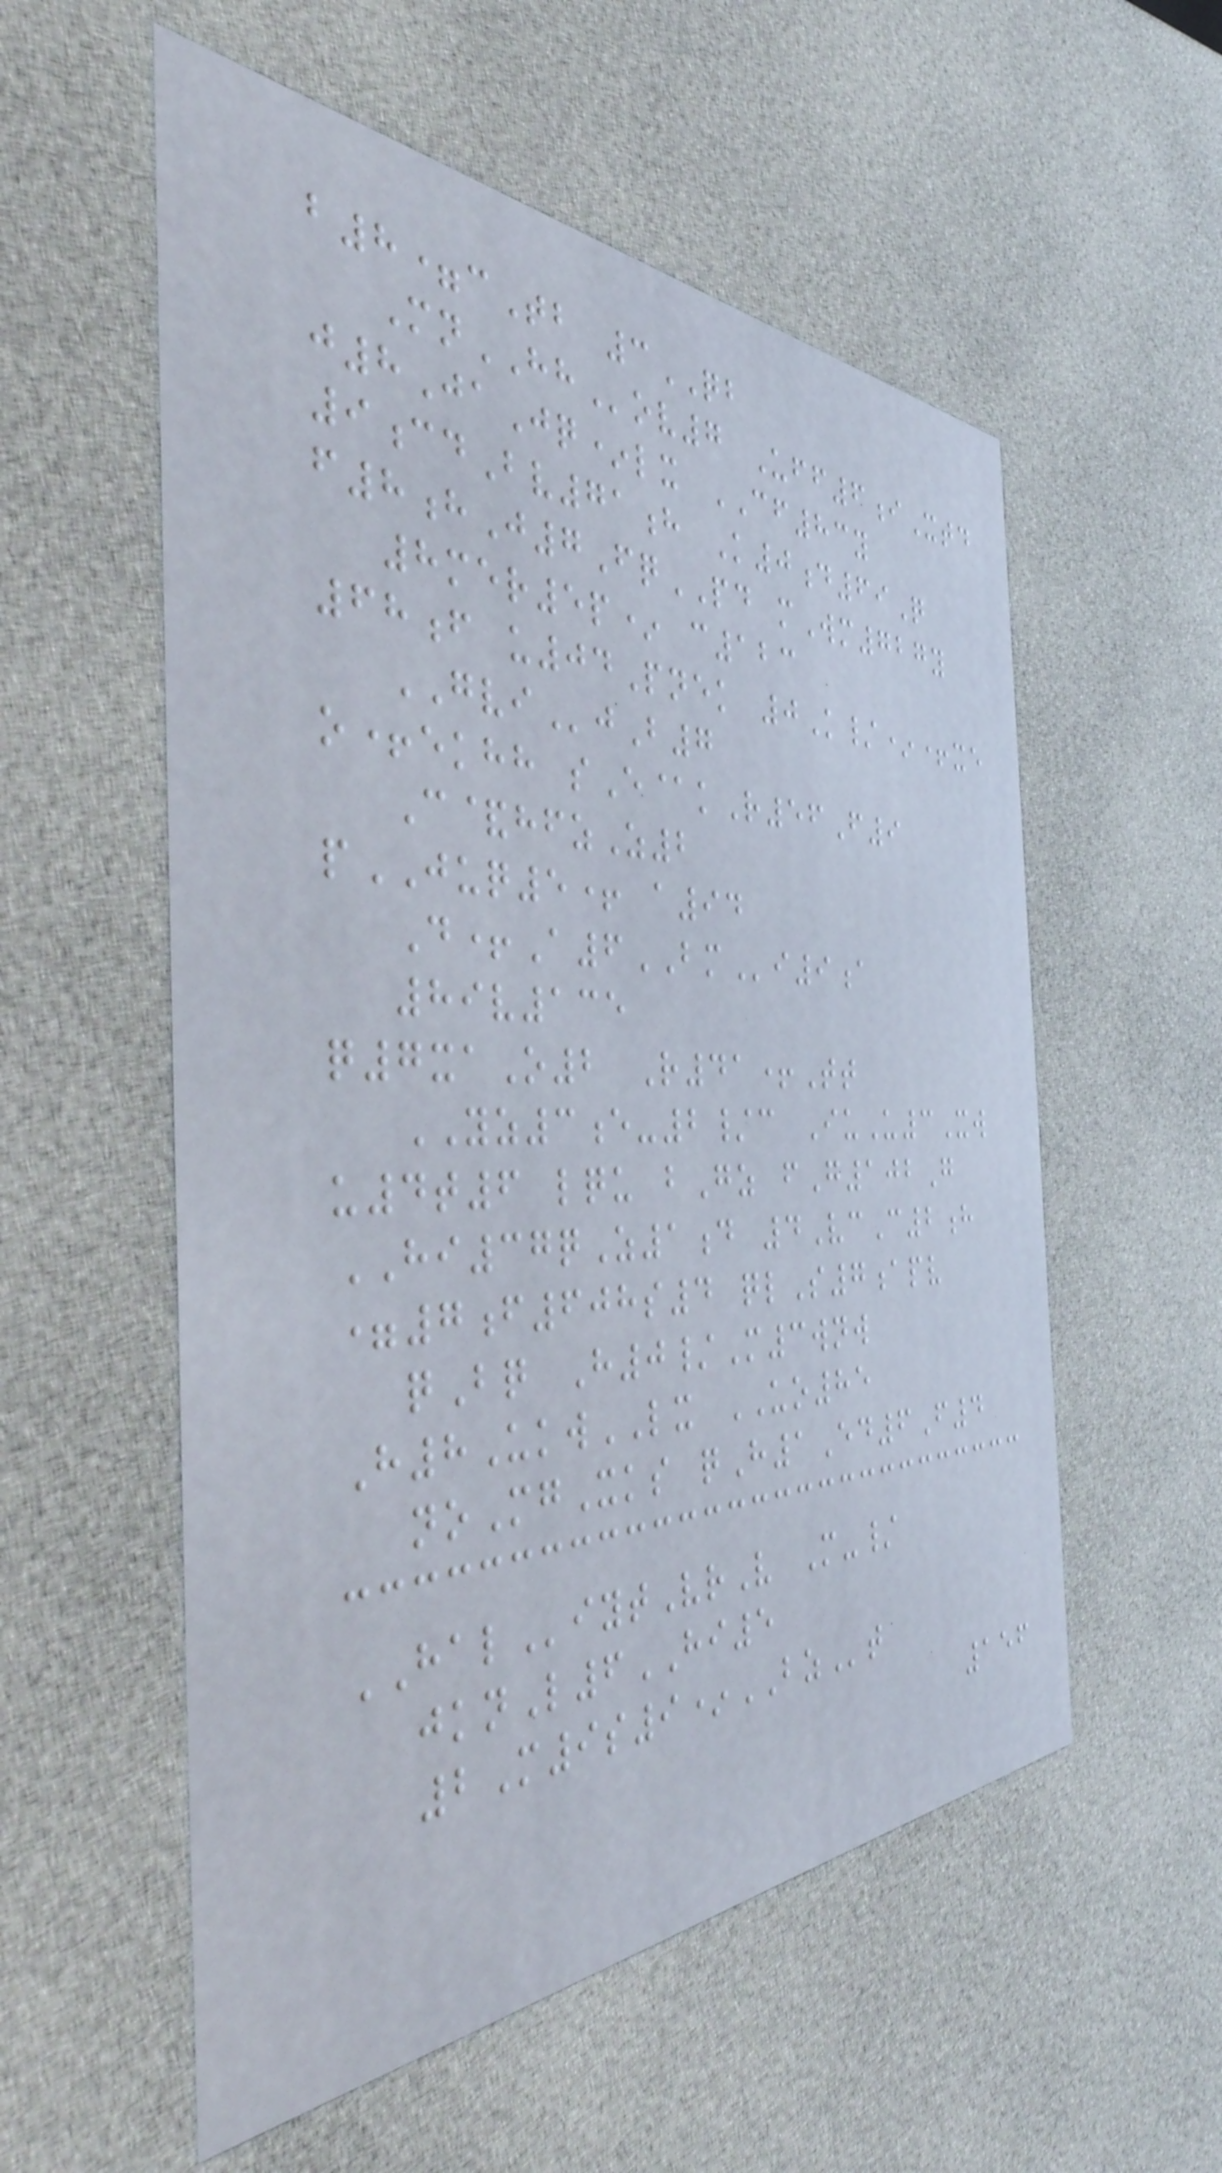b8=cTb 3QB
MnHHov7 Uff6iXtd
j8JaJq*lx CF83y
9cdBv71h K0d69Q
f8hJ7FqPD mWm727y
8mer5p* c123
68f u04Pnek 0K/*+xe
GVIjB7
o+ekhh sE@kR56F9
C&hfzZ2
pJUQ5+ a94
D+A6BMi9a
89v135
q7xaO2 R41+Tt
YZ3e-2/c IuU3Xw
u4t6 lqu bGz fG102G
HI37qZ1d 4VcC2h
=7f608s4 qlS7apv
qBq H0/M3wnw
H8UkwLX UO85
noMgXks qH1Ed6F4
HALiytVrV M-/
jknL6HI5
2M9s9*BZt
156
